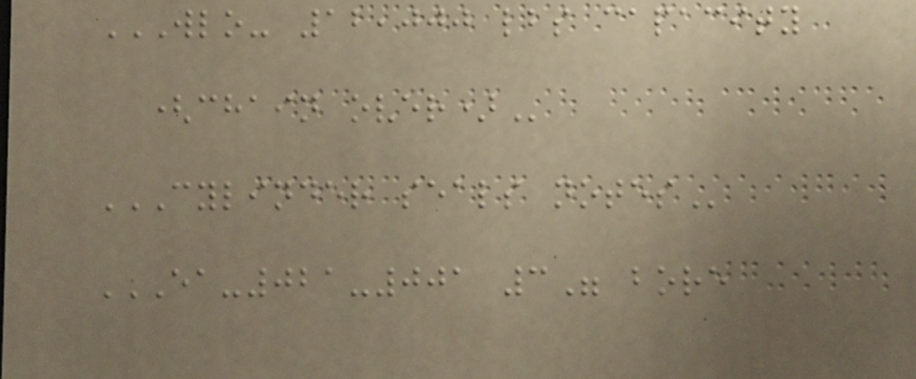WLO- 12,000 LBS CAPACITY
(CHAIN OVER)
CYLINDER SEALS NOTES
EA-021-001 3" BORE
